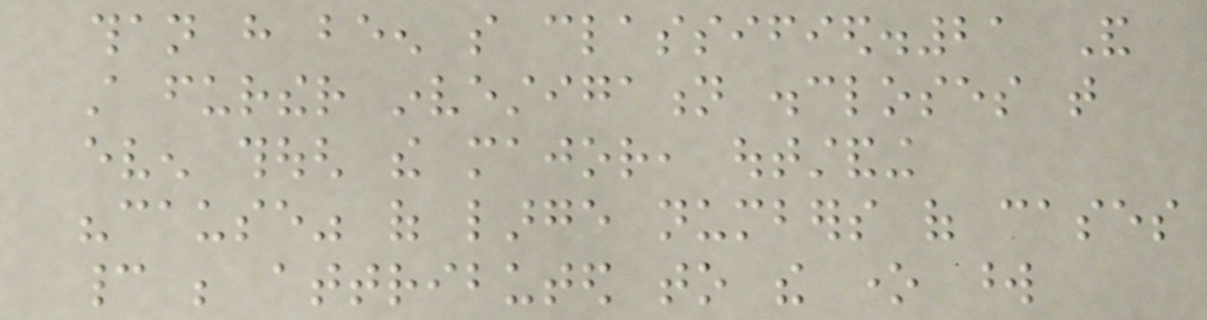than have been so classified.21 And
still further investigation discloses that
even though the major, outstanding
"cause" of large numbers of cases
cannot be attributed to the one word
